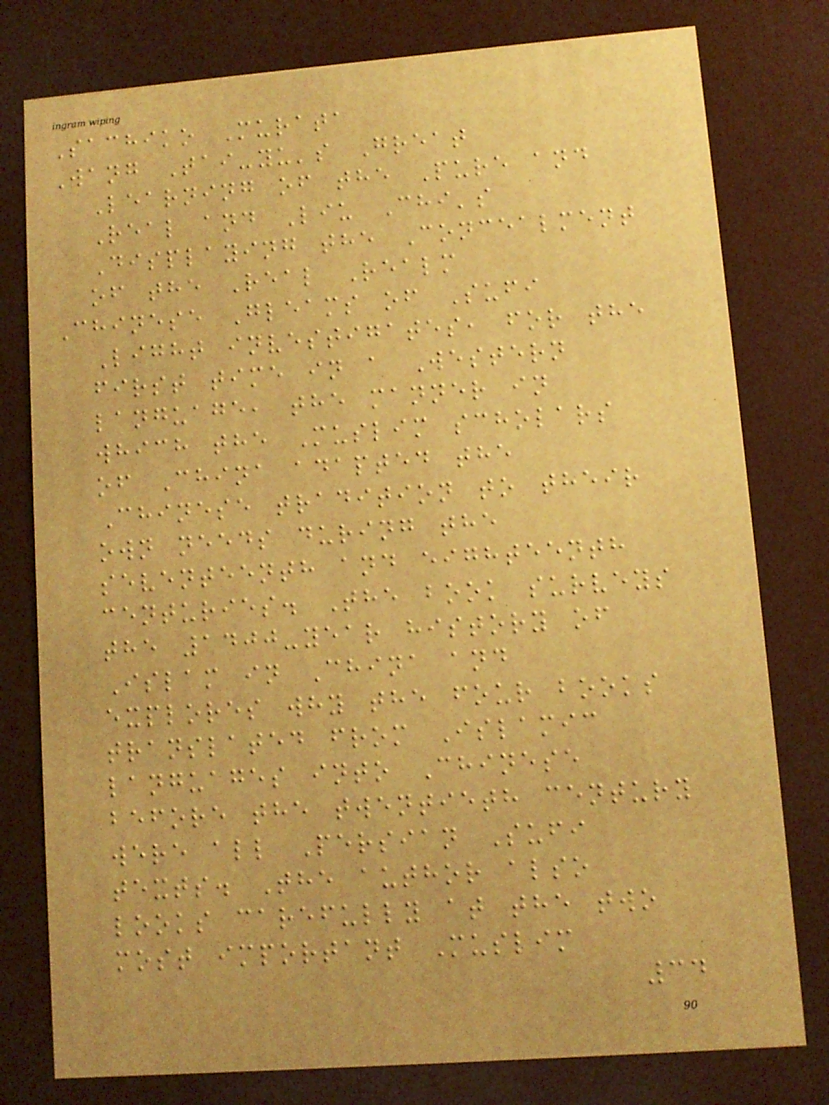Sachiko Murata
Wang Tai-yu's Great
Learning of the Pure and
Real and Liu Chi's
Displaying the Concealment
of the Real Realm
Chinese Gleams of Sufi
Light investigates, for the
first time in a Western
language, the manner in
which the Muslim scholars
of China adapted the
Chinese tradition to their
own needs during the
seventeenth and eighteenth
centuries. The book surveys
the 1400-year history of
Islam in China and
explores why the four books
translated from Islamic
languages into Chinese
before the twentieth century
were all Persian Sufi
texts. The author also
looks carefully at the two
most important Muslim
34
